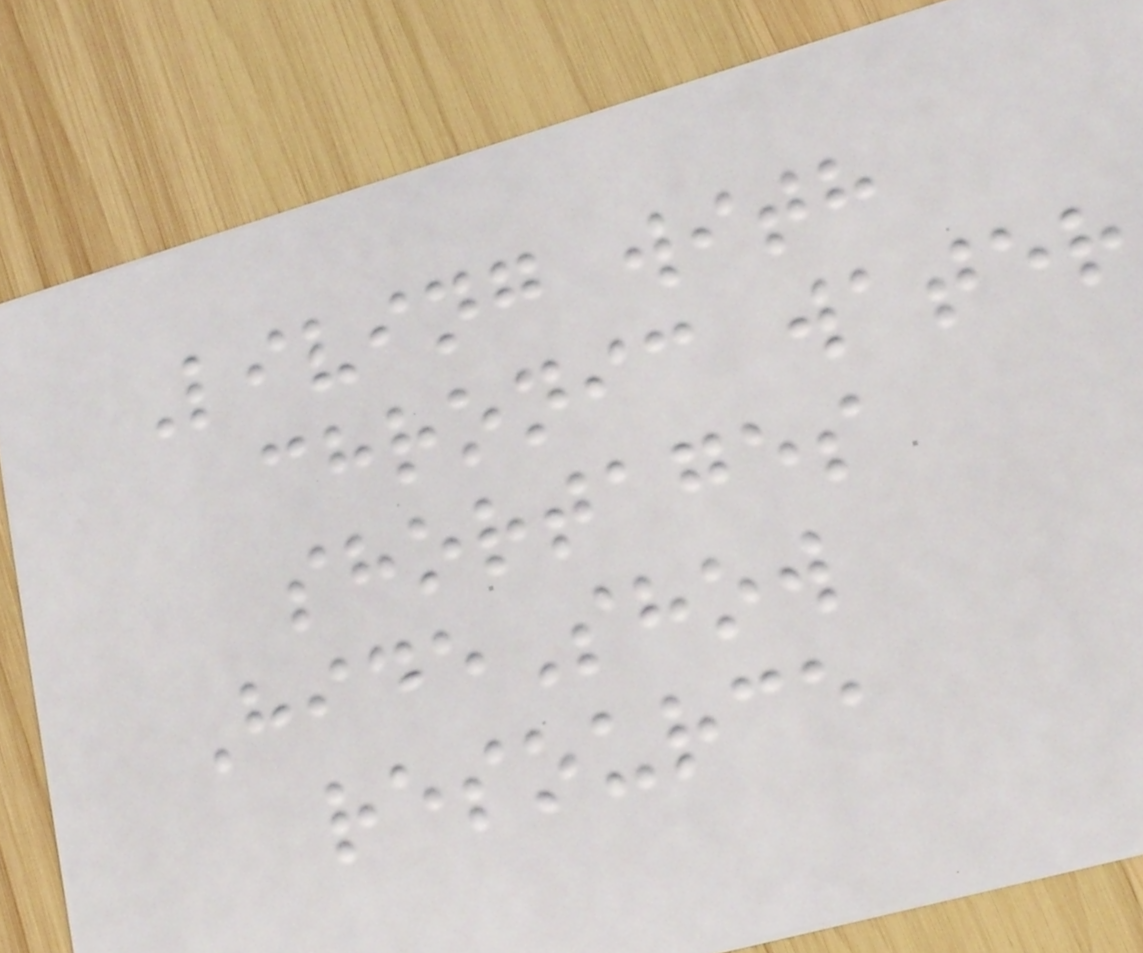Living with
chronic water
shortages
HideShow
resource
